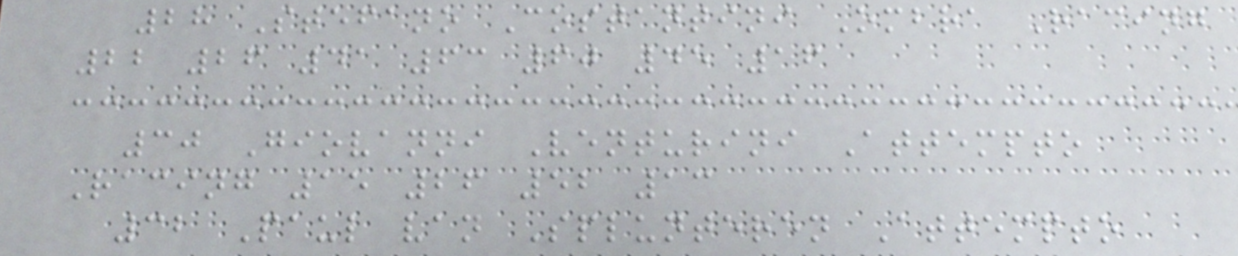28 Stefano Costantini Ombra Racing
22 26 41 63 60 45 16
30 Giovanni Venturini Attempto
Racing 15 26 52 13
32 Paul van Splunteren Attempto
